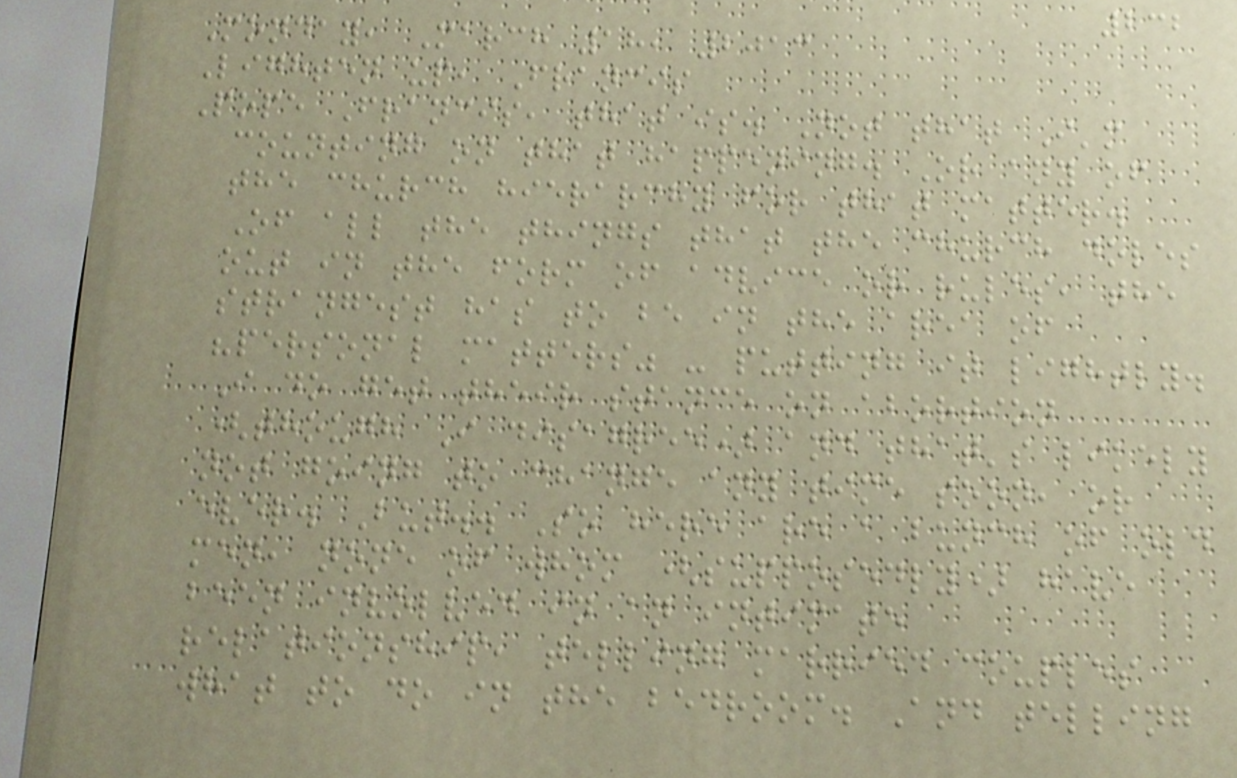232
Monday, March 18, 2013
Lighten up, Francis
Pope Francis, that is. Not that I'm
counting on that happening. Or any of
the church hierarchy for that matter.
Of all the things that the church doles
out in the form of advice or rules, the
strangest has to be in the area of
"personal matters" - putting it lightly.
I do get their stance on abortion
(though I disagree) and that's likely
not going to change any time soon, or
ever. But.. So here are a bunch of old
men, none of whom (supposedly) have
been involved in an intimate
relationship, telling married couples
what to do in the bedroom. And telling
